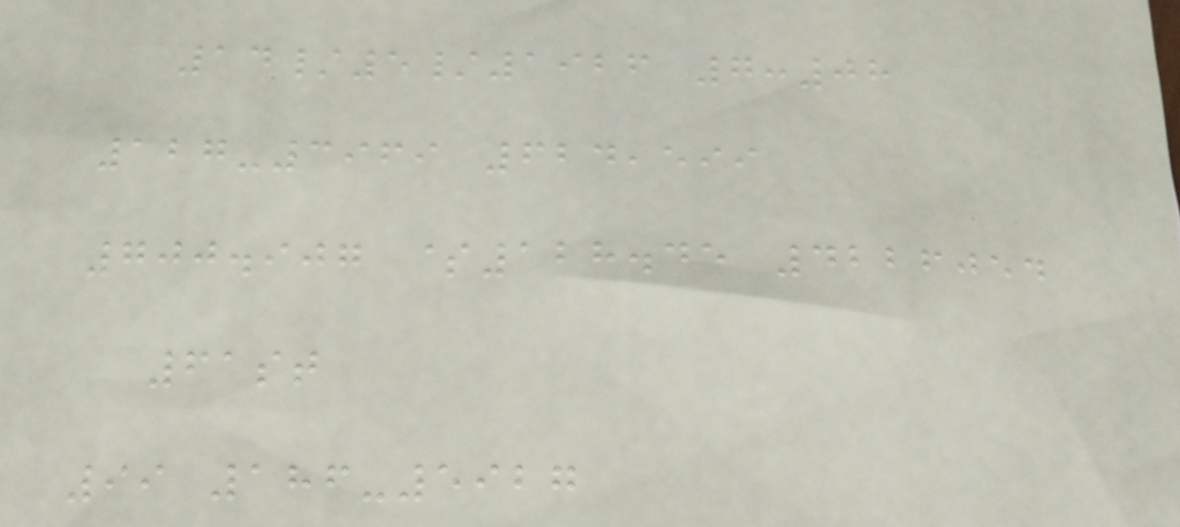14/5/1926 7:08
127-3969 624,599
700.907 $128.45 4226054
61st
99 186-5927
